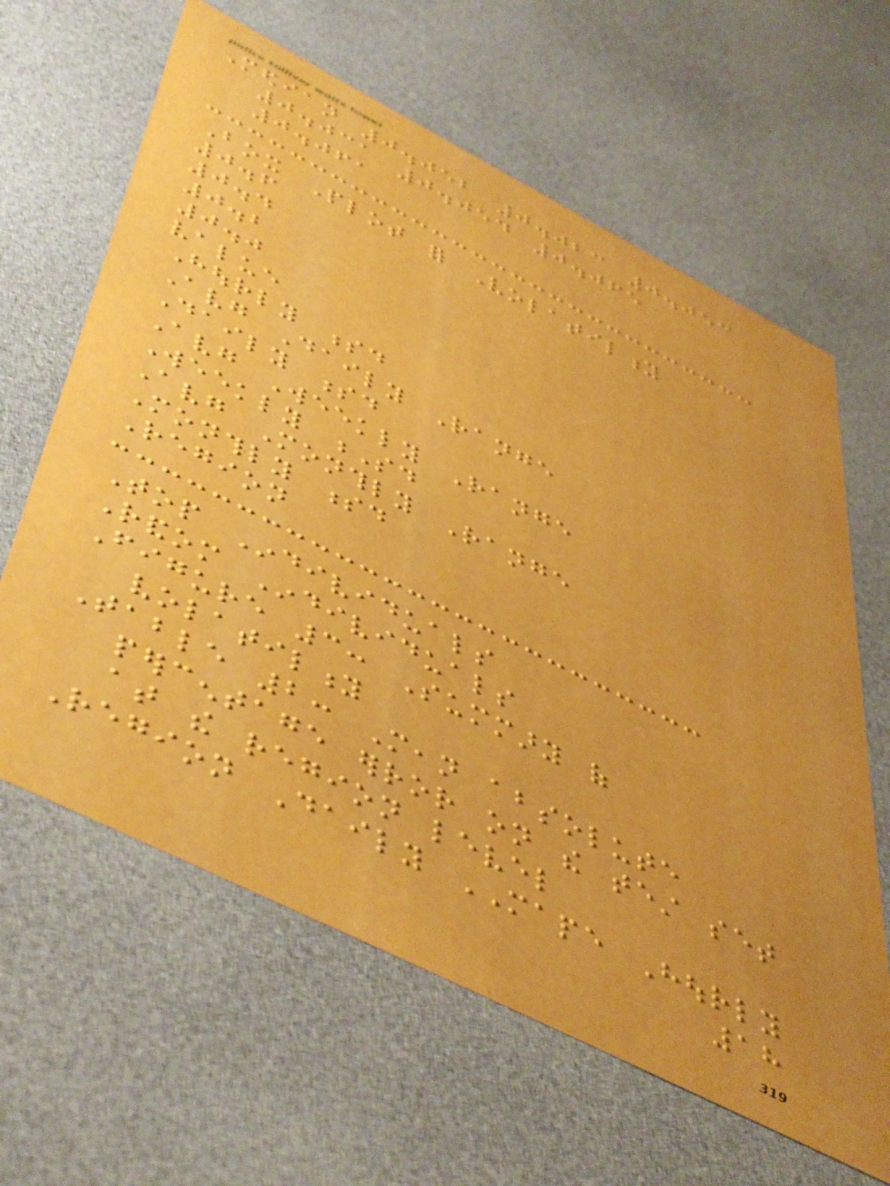Median 0.052 0.023 0.053
0.031 0.054 0.065
0.061
Box Plot for Volatility
0.6
0.4
0.2
0.0
value
Hourly sd
Avg Daily Range
Daily sd
Avg Weekly Range
Weekly Sd
Avg Monthly Range
Monthly sd
Region
Top Individuals
Random Individuals
Figure 3: Summary of
volatility
Table 2: Mean absolute
percentage error on the test set
at the region level
Region Daily MAPE Hourly
18
